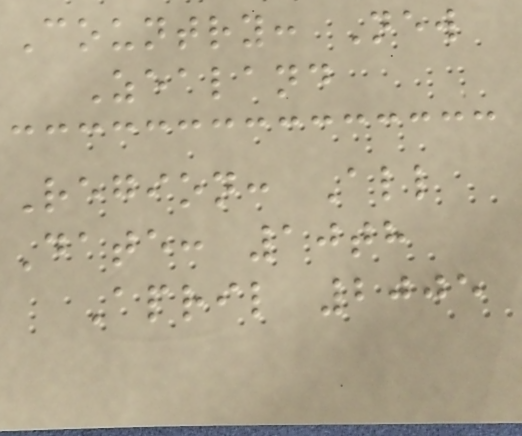Country: New
Zealand
Region: All
Date: 10th
April 2005
